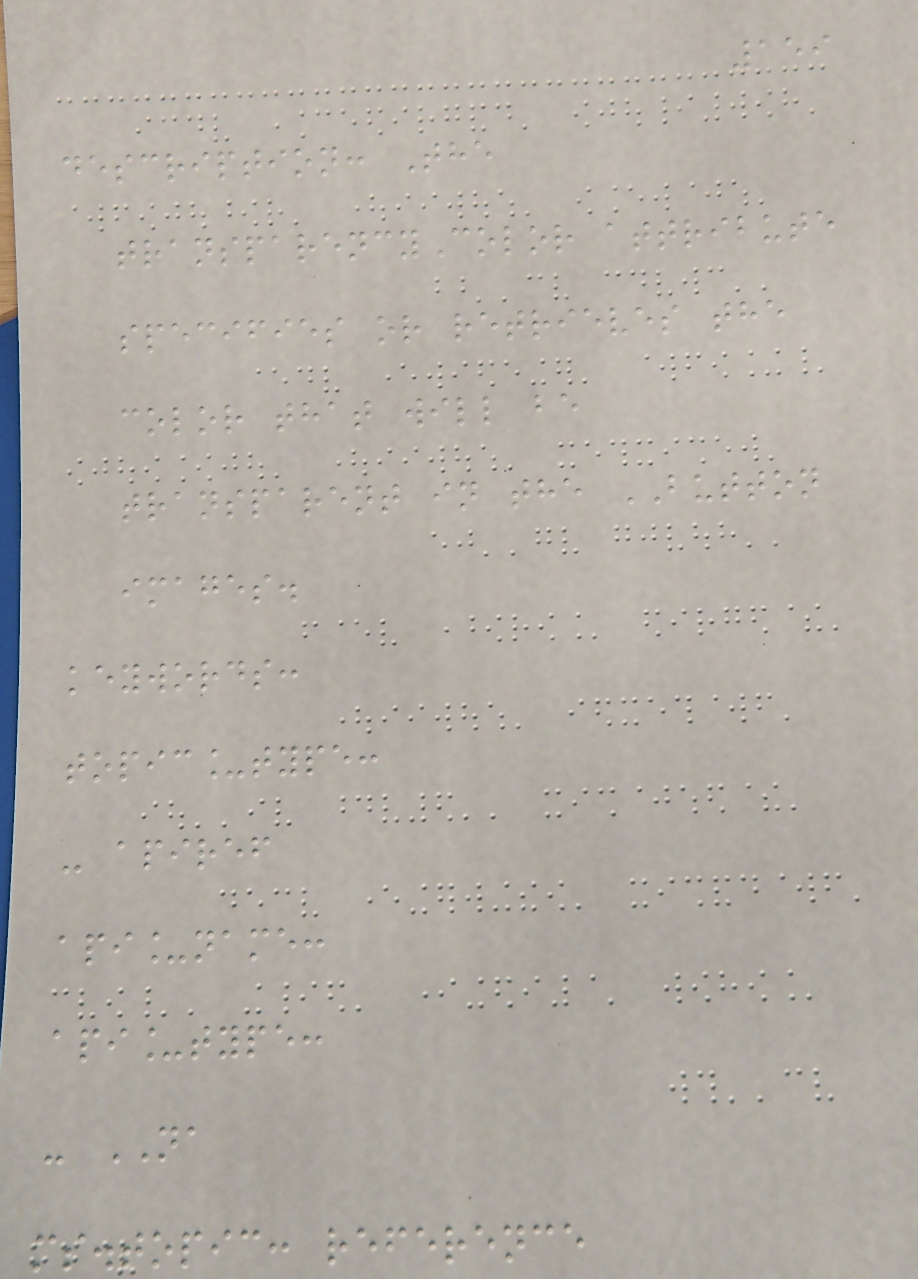159
description: The
transparencyColor attribute
specifies or retrieves the
color that will be
transparent in the BUTTON
images.
keywords:
topic_type:
- apiref
api_name:
api_type:
- NA
ms.topic: reference
